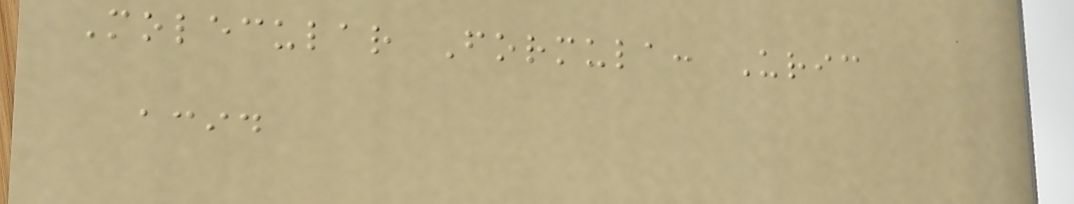Molecular Formula: Uric
acid
